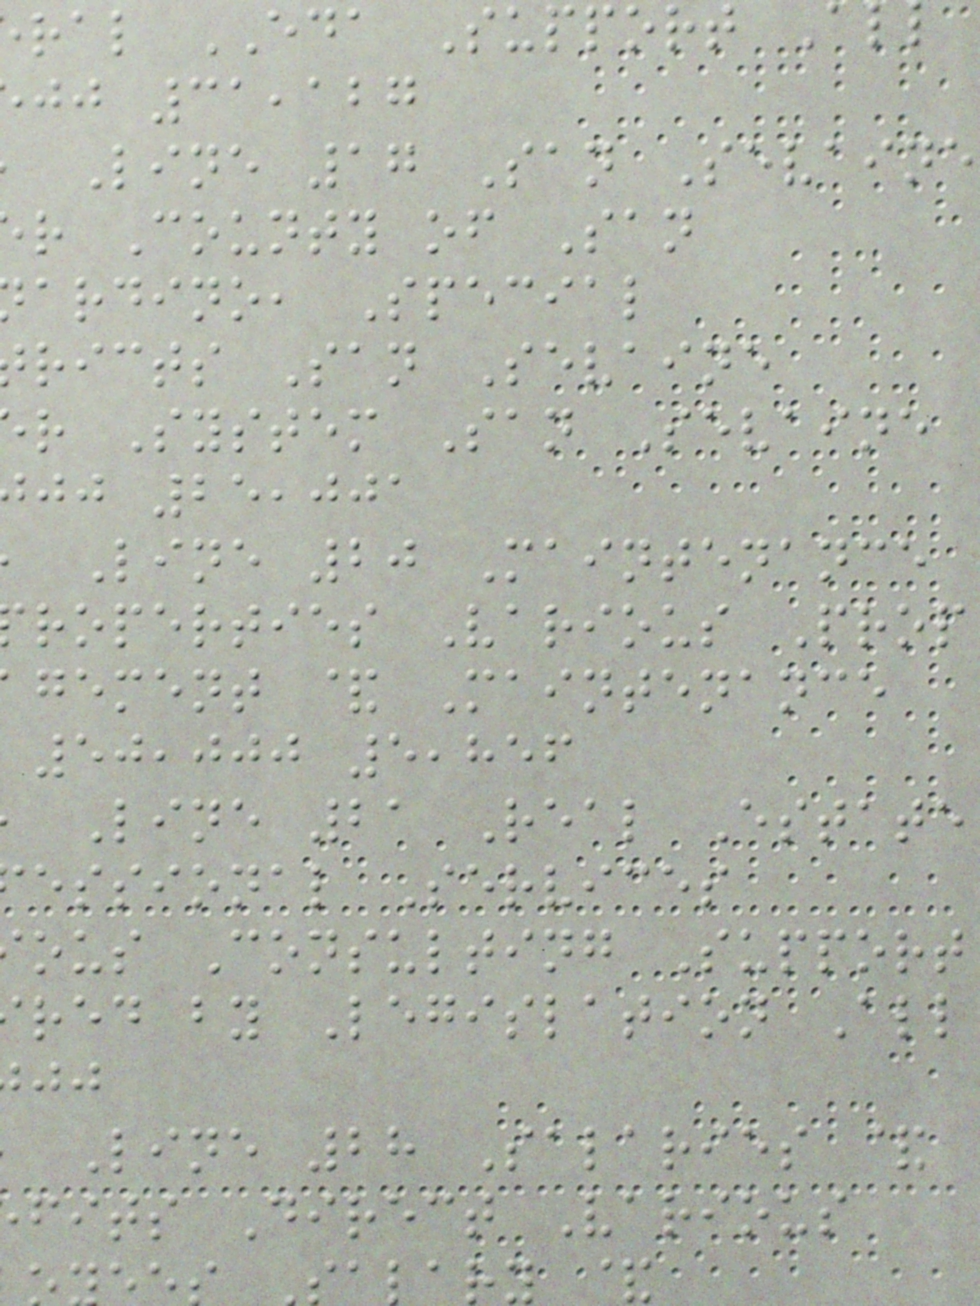ral EDA Support
jj 31,127
Line 17 San Sevaine
r County of San
ardino, Special
ricts San Sevaine
r System San Sevaine
jj 25,001
Line 20 Maintenance
roperties Various Prop
gement & Maintenance
50,000 5,856
Line 21 Real Estate
essional Services
ous Consulting Support
red by Legislation All
Line 28 Salaries &
fits Direct Various
